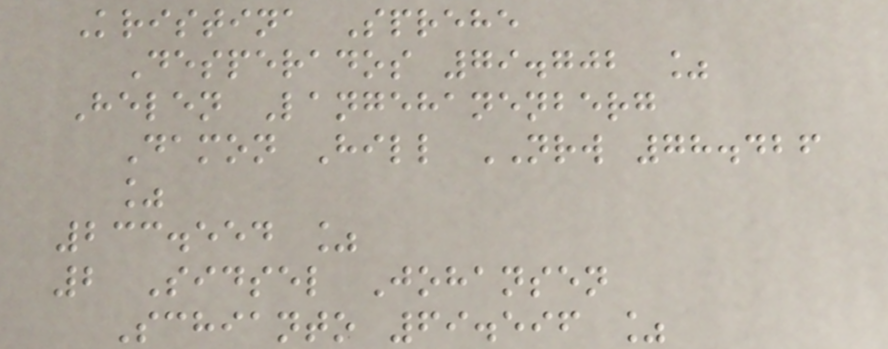Kristina Sprehe
Desperados 79.702 %
Helen Langehanenberg
Damon Hill NRW 78.426
%
233.554 %
2 Sidsel Johansen
Schianto 69.596 %
